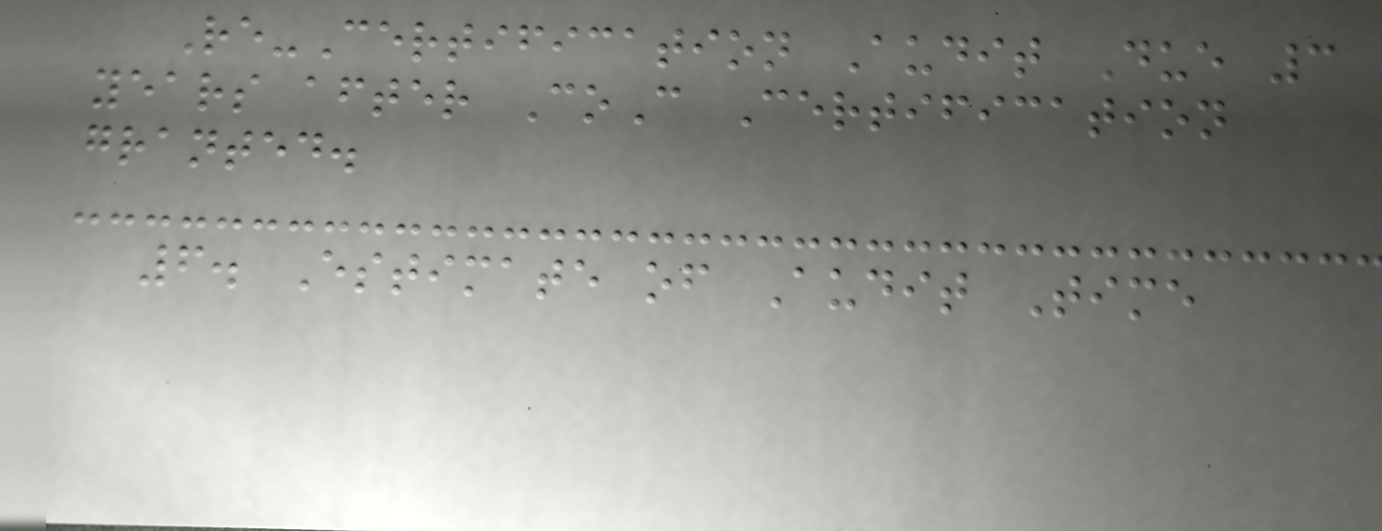Re-Certification Audit Due 3
years after CoC Certification
granted.
6. Estimate of Audit Time
